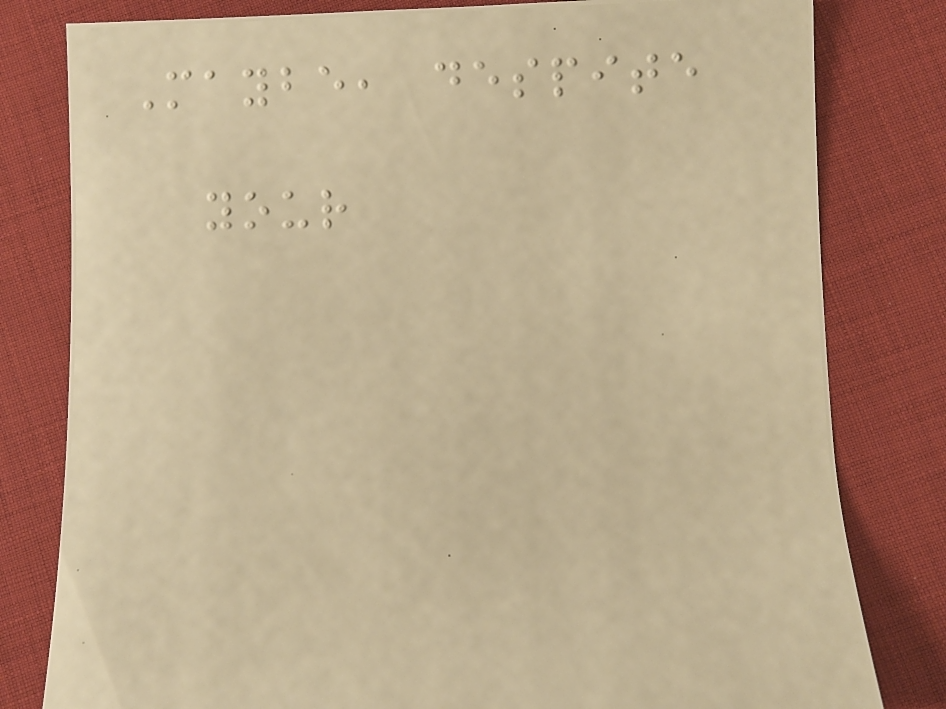Maybe, despite
your
